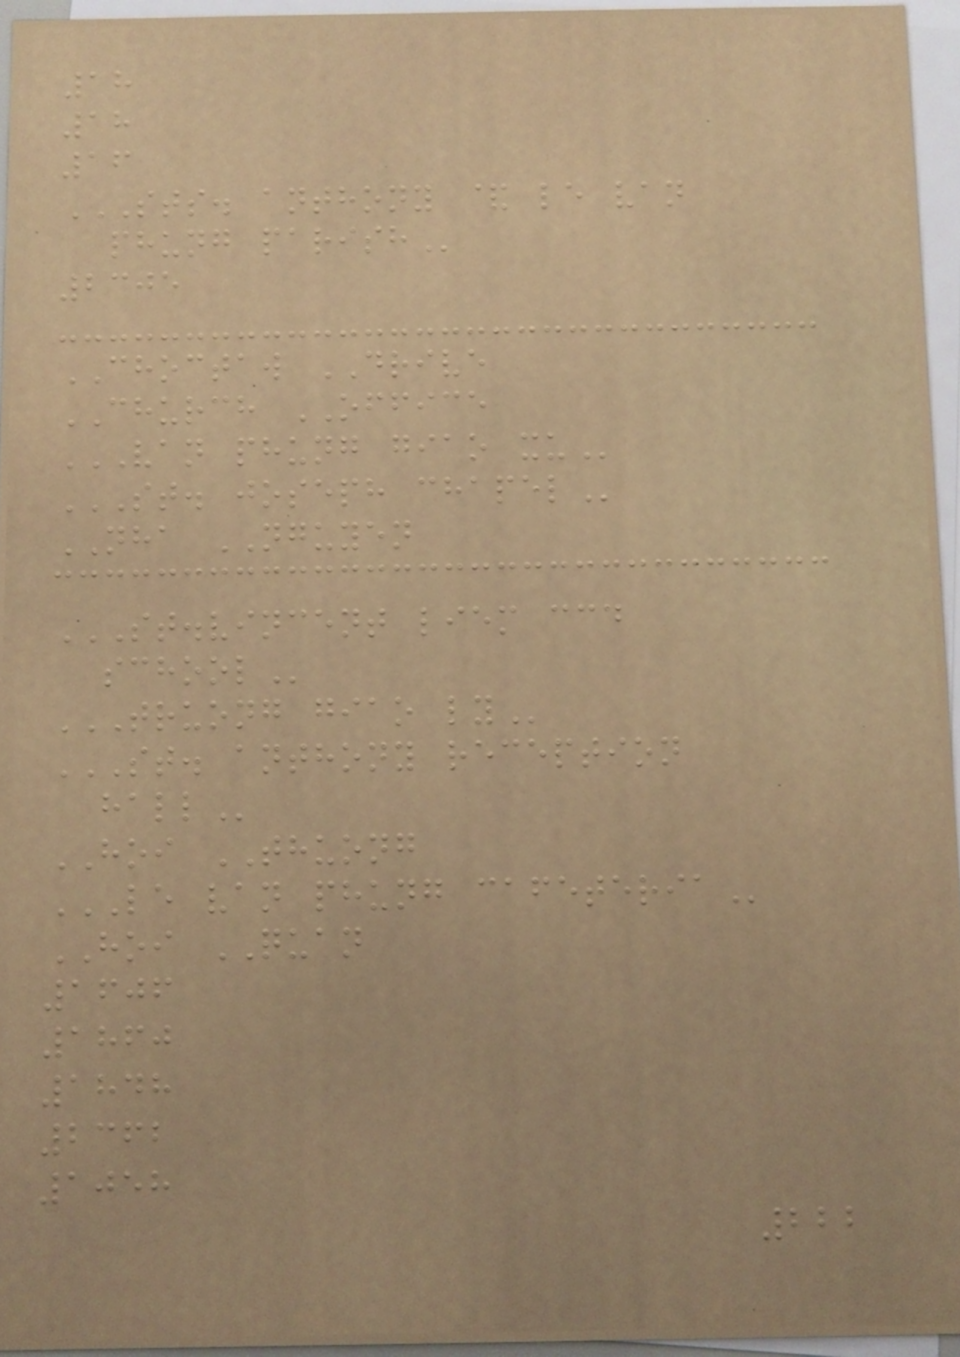18
18
16
STS. ANTHONY & LE VAN
PHUNG PARISH
2305
CHOCTAW DRIVE
CHURCH OFFICE
VAN PHUNG GIAO XU
ST. JOSEPH CHAPEL
NHA NGUYEN
ST.VINCENT LIEM CCD
SCHOOL
TRUONG GIAO LY
ST. ANTHONY RECEPTION
HALL
HOI THUONG
LE VAN PHUNG CAFETERIA
HOI QUAN
1606
1860
1848
2362
1058
222
